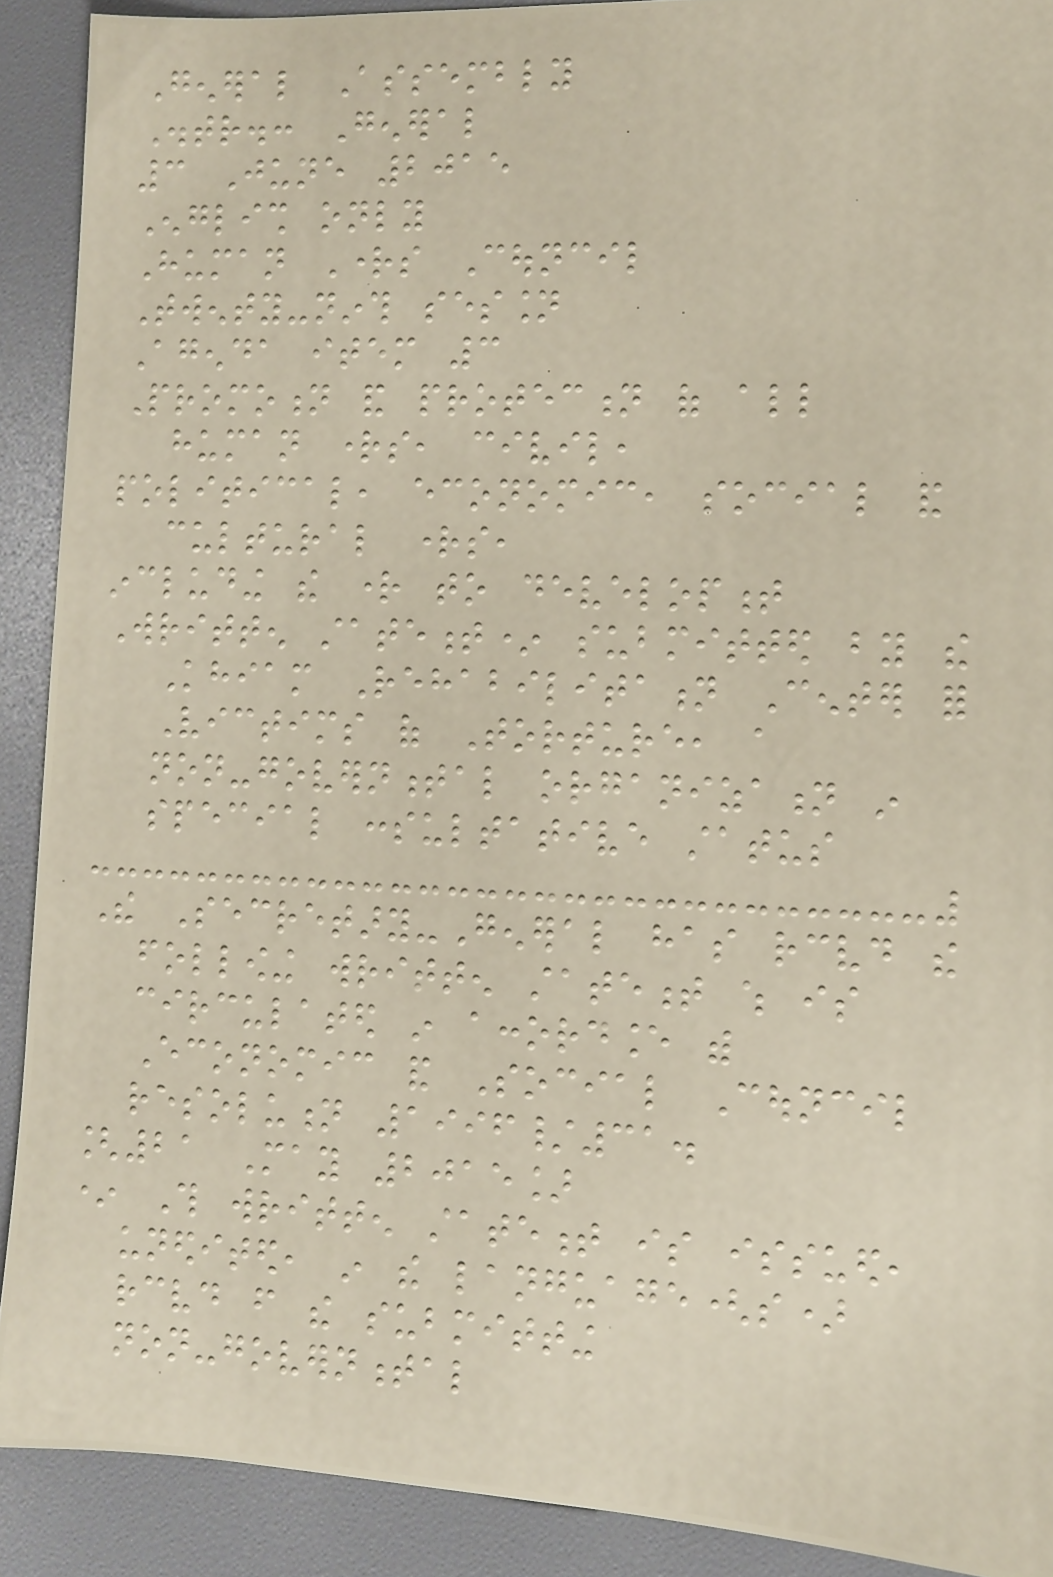General Assembly
Distr.: General
3 June 2015
English only
Human Rights Council
Twenty-ninth session
Agenda item 3
Promotion and protection of all
human rights, civil,
political, economic, social and
cultural rights,
including the right to development
Written statement* submitted by the
Khiam Rehabilitation Center for
Victims of Torture, a
non-governmental organization in
special consultative status
The Secretary-General has received the
following written statement which is
circulated in accordance with
Economic and Social Council
resolution 1996/31.
[21 May 2015]
* This written statement is issued,
unedited, in the language(s)
received from the submitting
non-governmental
